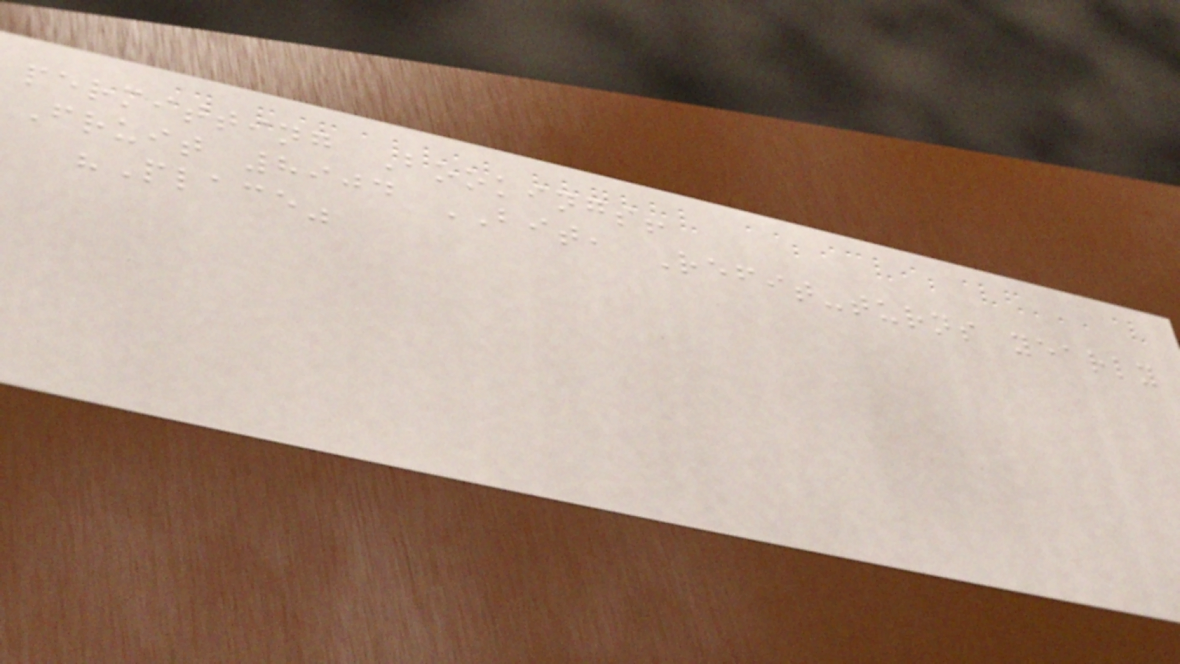permitting Bookings!
Fruit 8904 BIT, Refit-turns yearly
"Place"
